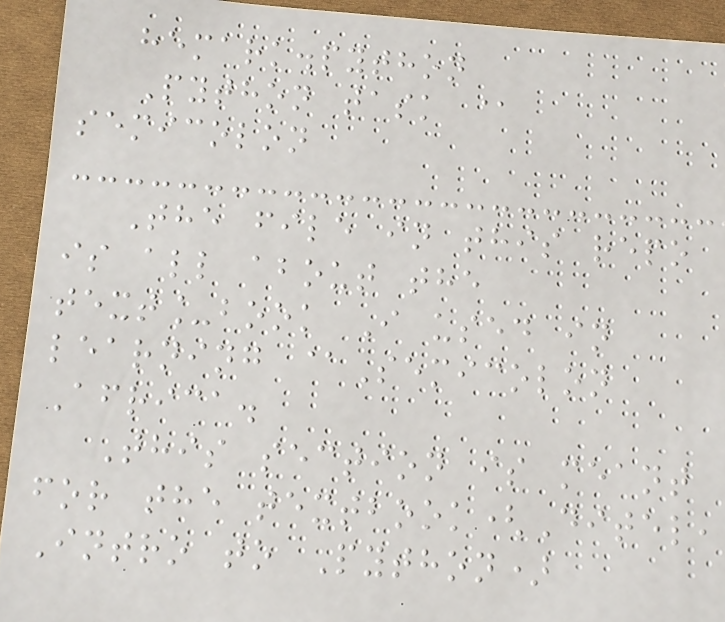hemark.python
Python task @
semicolon
The file in this repo
is all about the
text_book I used in
learning @Semicolon
Africa.
This section is meant
for the textbook(Ditel,
Intro to Python)
